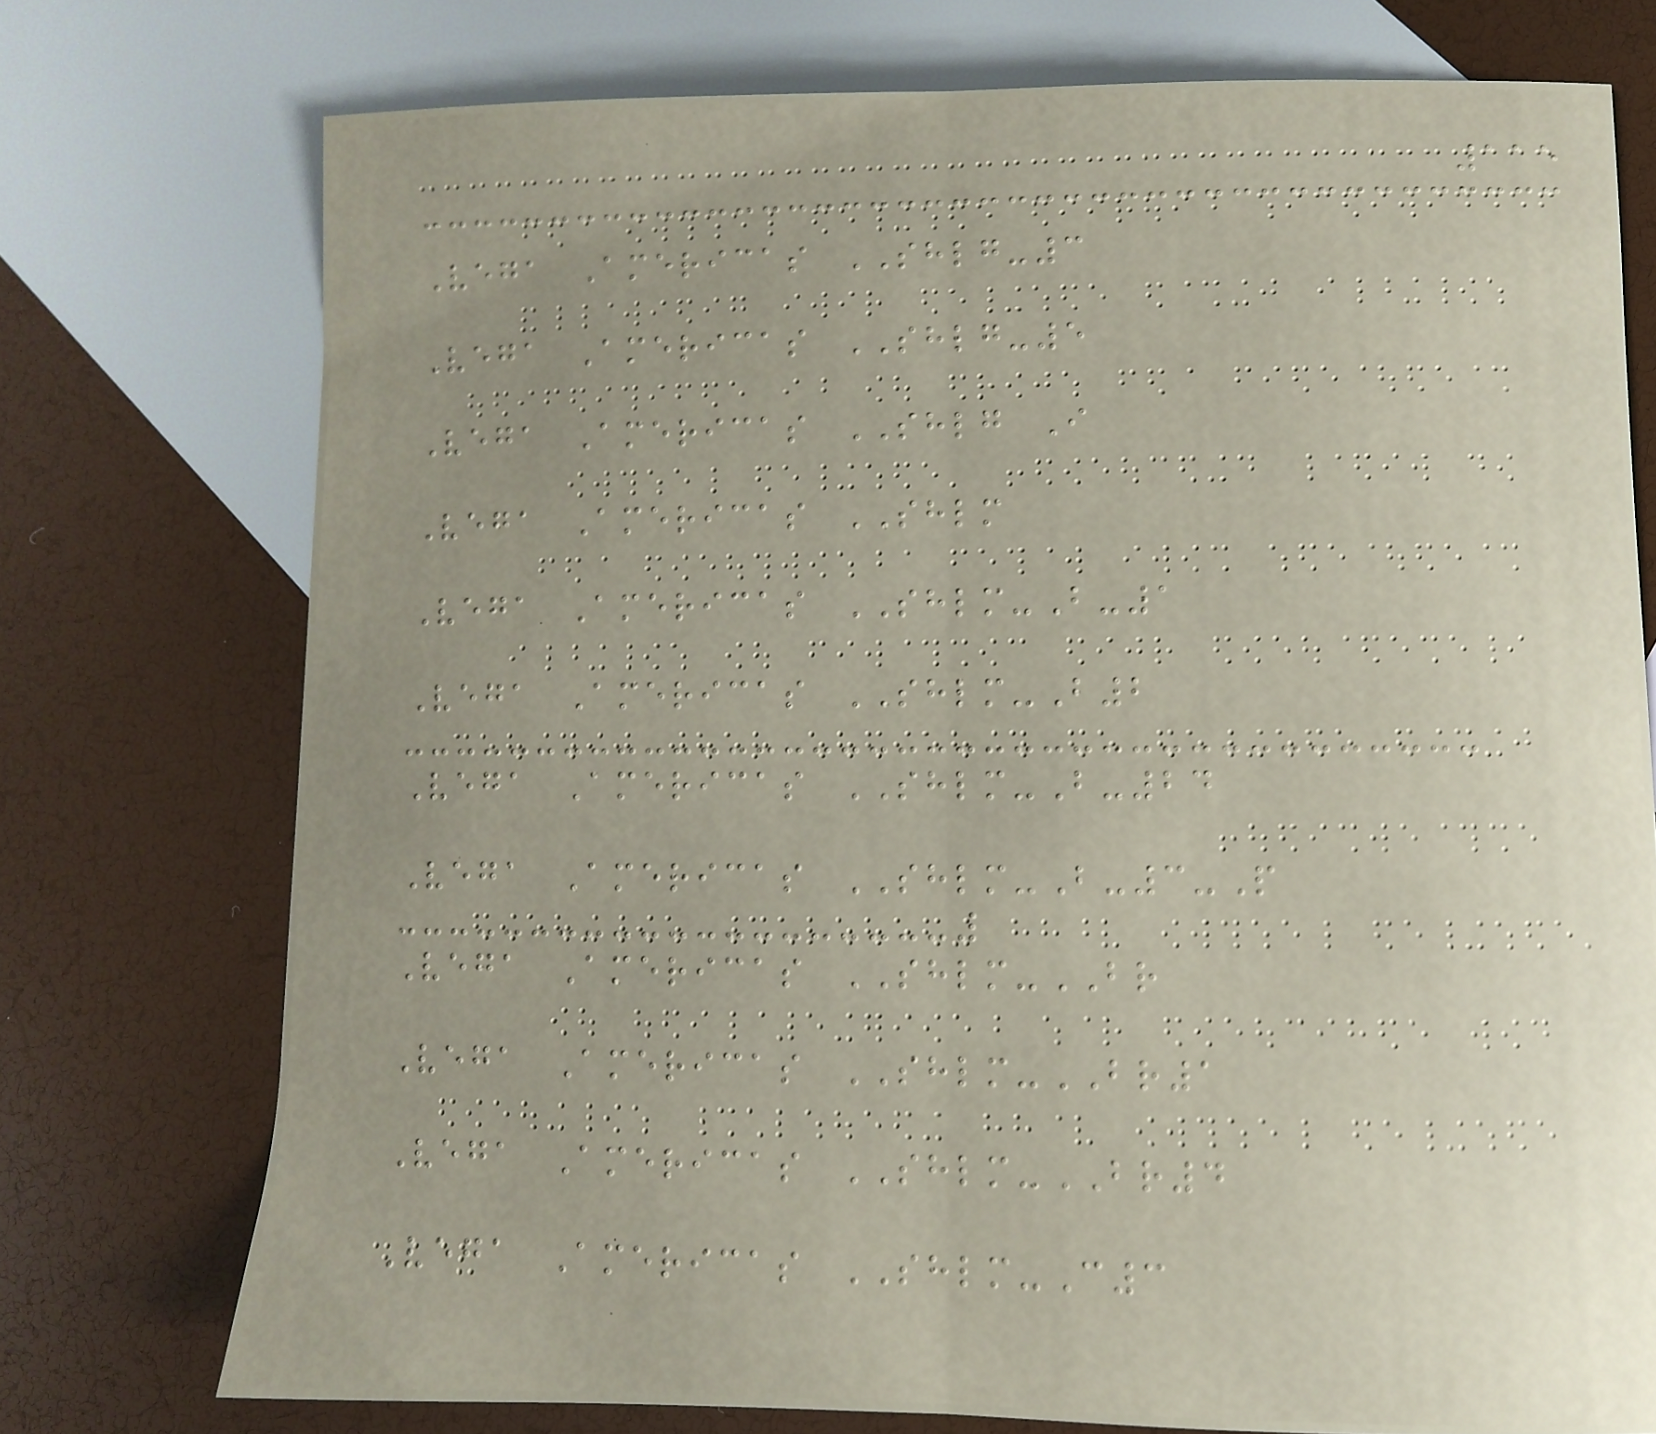115
Vega Americas SHLG-3
Vega Americas SHLG-5
Vega Americas SHLG I
Vega Americas SHLM
Vega Americas SHLM-B-1
Vega Americas SHLM-B2
Vega Americas SHLM-B-24
Vega Americas SHLM-B-3-P
Vega Americas SHLM-BR
Vega Americas SHLM-BR1
Vega Americas SHLM-BR4
Vega Americas SHLM-C3
